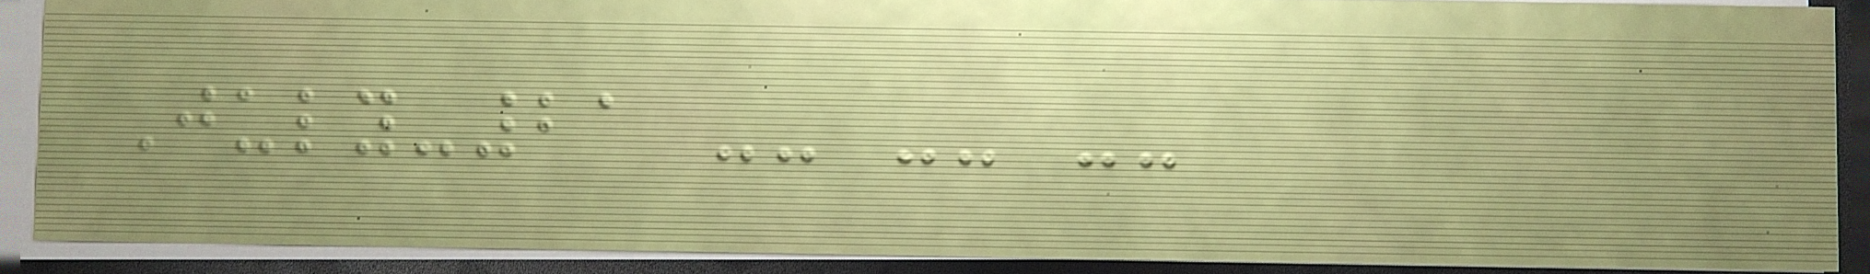July-21 -- -- --
